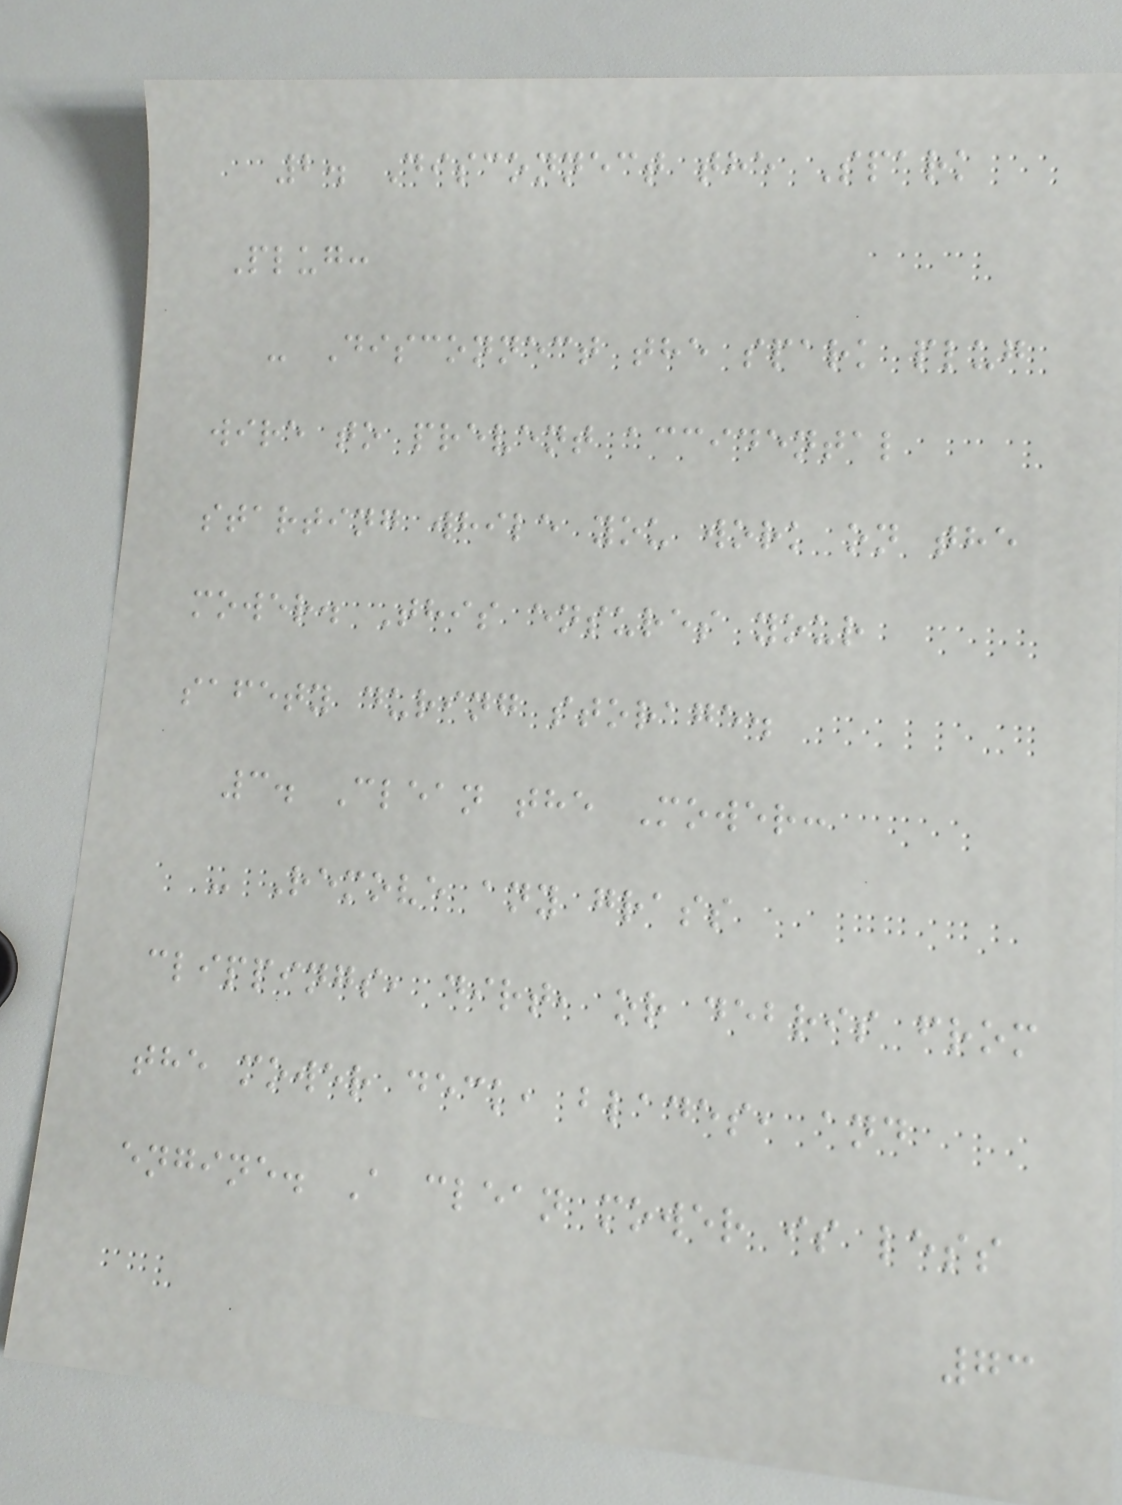2. Disconnect the Spark
Plug:
- Disconnect the spark plug
wire to prevent accidental
starting while you work on the
mower. This ensures your
safety during storage.
3. Clean the Mower:
- Remove any grass
clippings, dirt, or debris from
the mower deck, blades, and
engine. A clean mower is less
73
